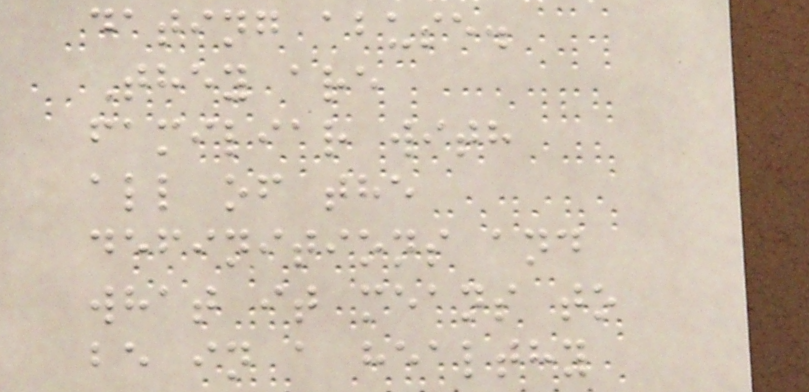dating abuse.
They are
familiar with
all of the
definitions and
what it means to
be in a healthy
